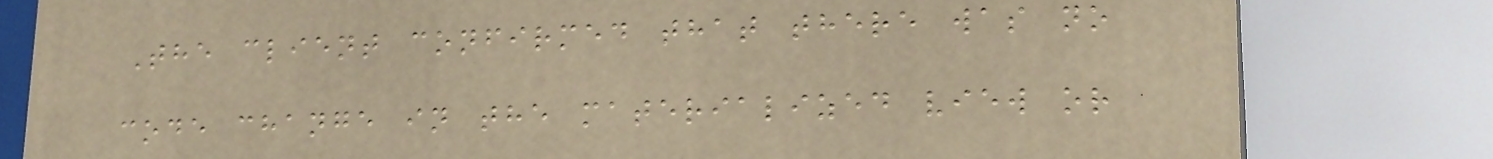The client confirmed that there was no
code change in the materialized view or
